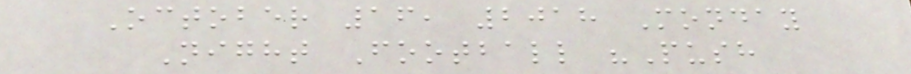October 16, 2018 Monday
Night Football "Push
